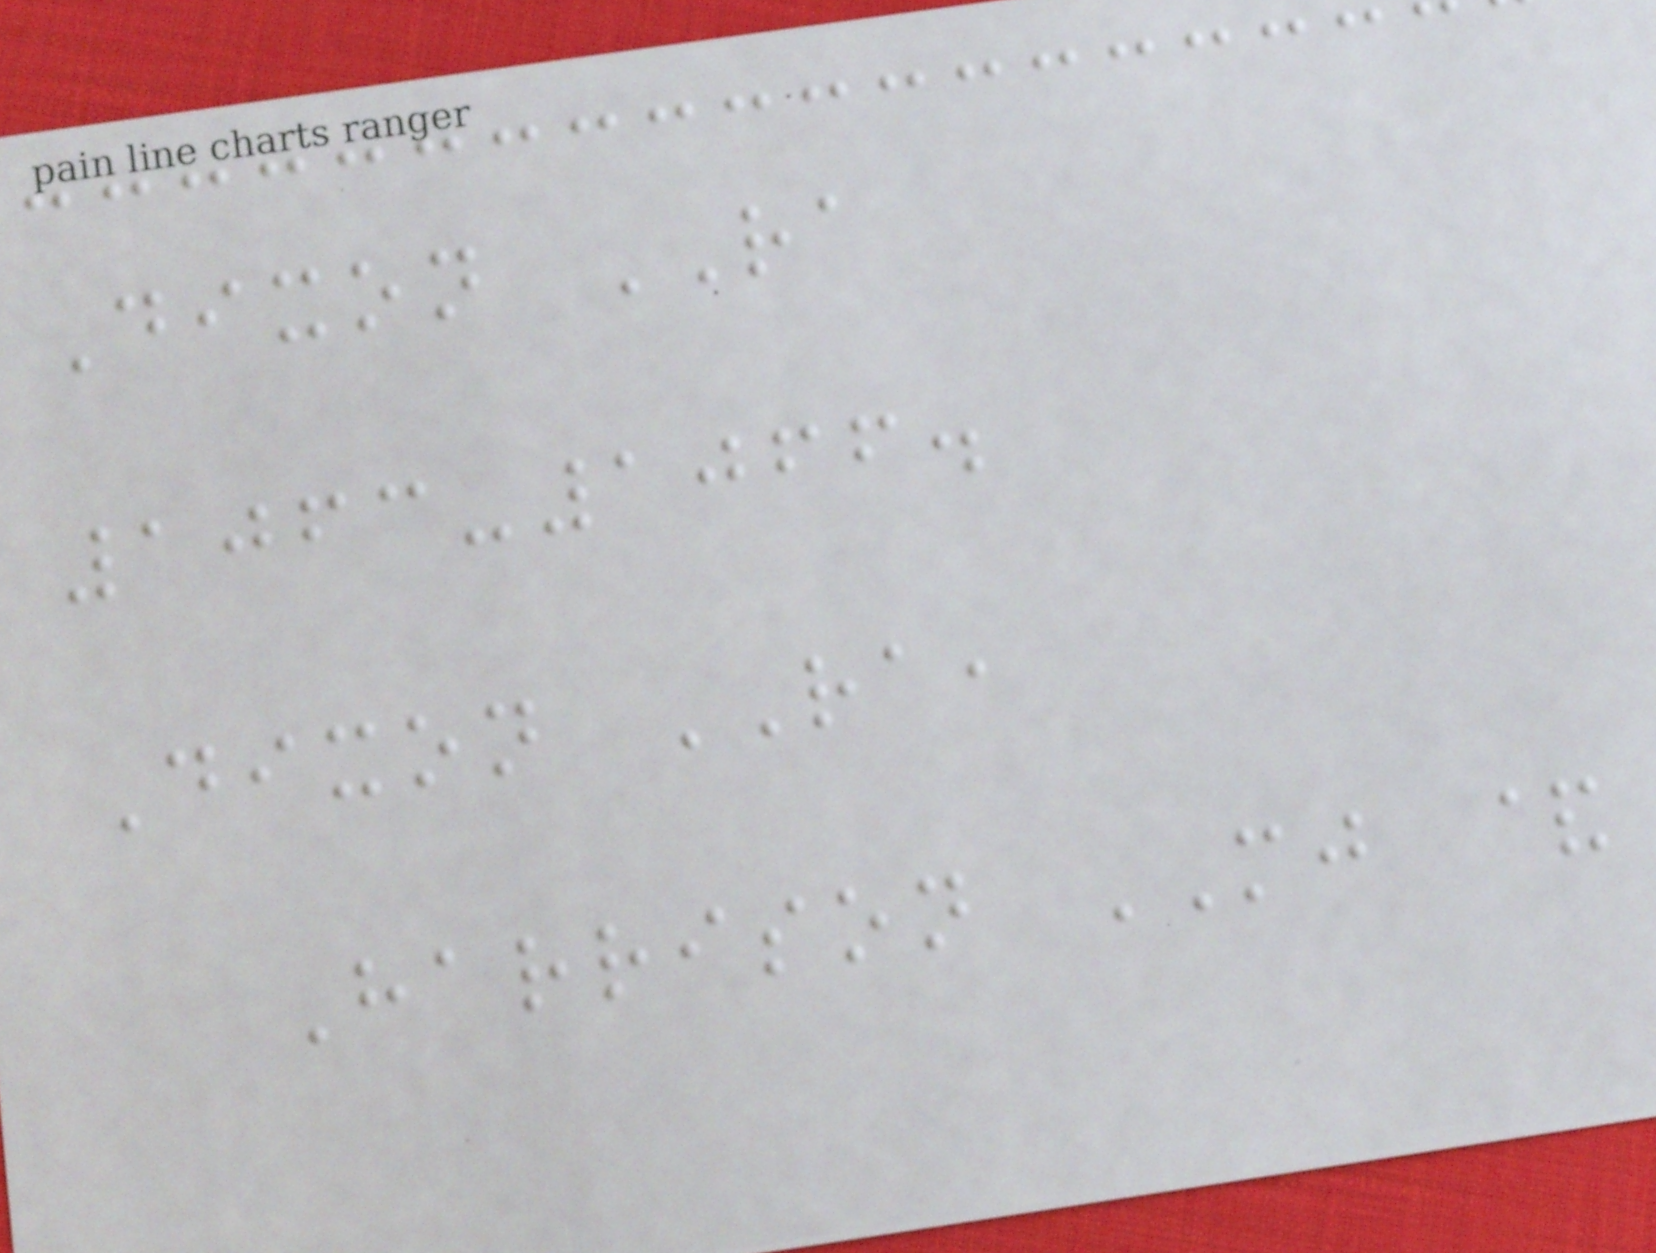Dixon RA
1063-1066.
Dixon RA,
Harrison MJ &
